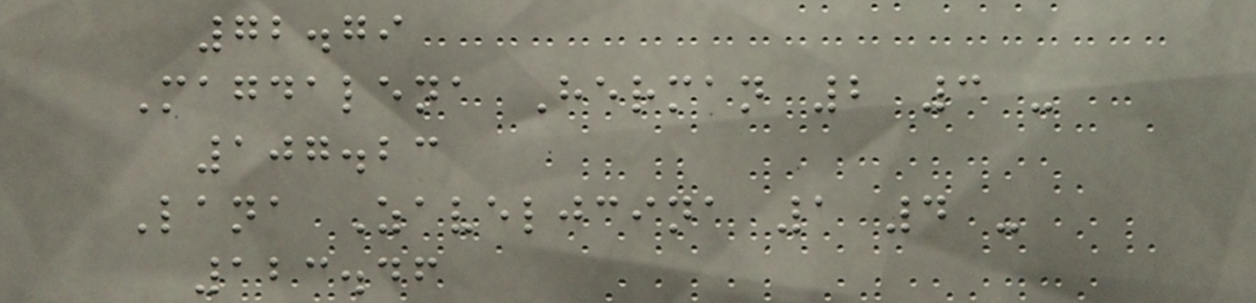72.79
Magdalena Herman 2 3 -
107.23
Lana Zaveljcina 1 4 -
123.46
